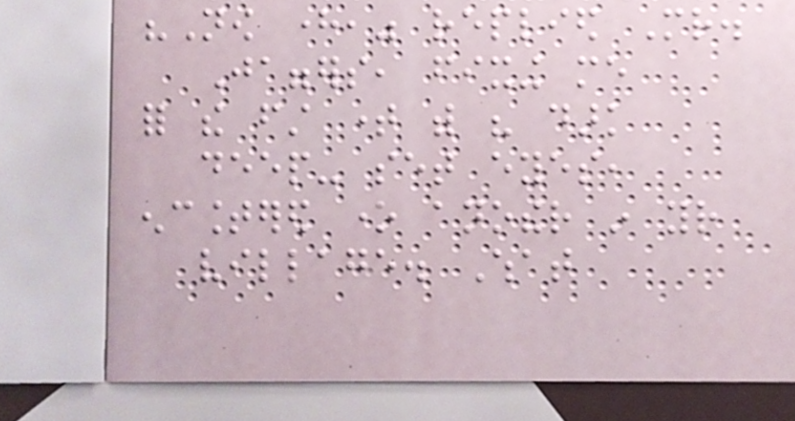"Now here," replied Mr.
Jaggers, fixing me
for the first time with his dark
deep- set eyes,
encountered one another in your
village. What
